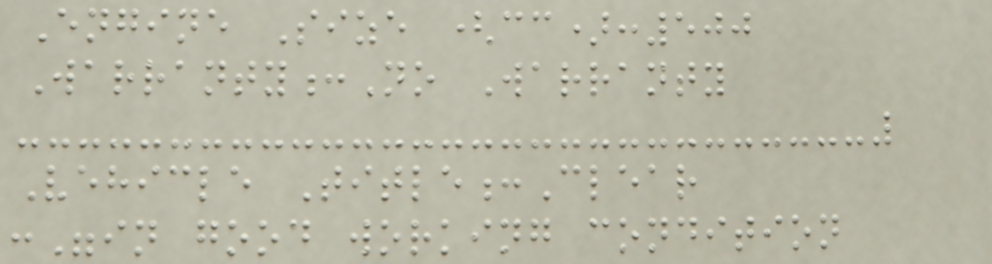Engine Size (cc):500
Warranty:No Warranty
Vehicle Title:Clear
:"in good working condition
